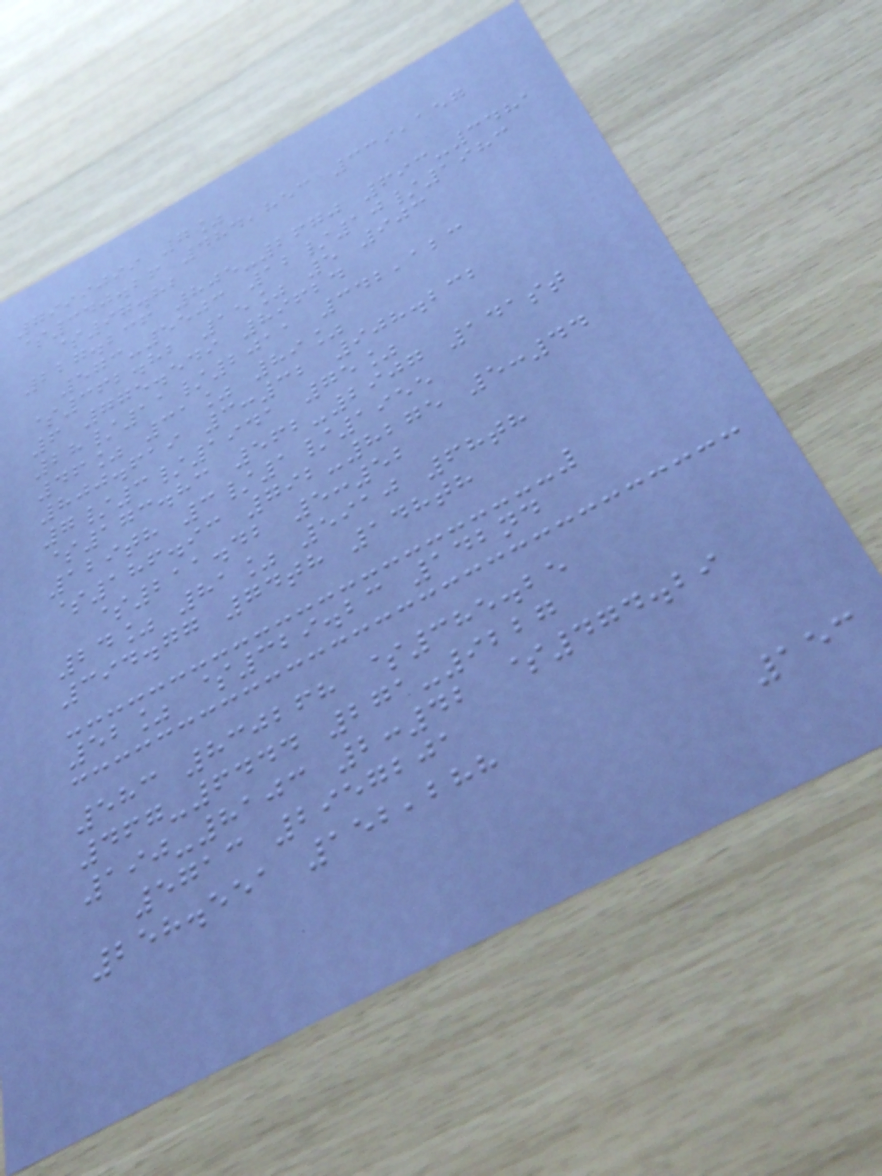7999099 7%
$340.26 484,853 339,157
$97.82
227.236 805-2670 693-3481
573-5503 12/10/1983
$362.82 15% 5 903
6 775.549 89624
28/11/2011 342,123
46% 31% 89%
800.619 3:32 908.232
7/3/1941 75%
$173.83 562-2907 141st
129th 3/1/1955
$186.93 792-8275 5:44
$211.42 5:52
24% 81% 5910 68th
394.77 74th 148th
52% $329.23 142nd
583 830268 $385.25
467-6444 271-9227
190-8103 2:42 $474.29
5713 2957201
258.551 152,288
153
